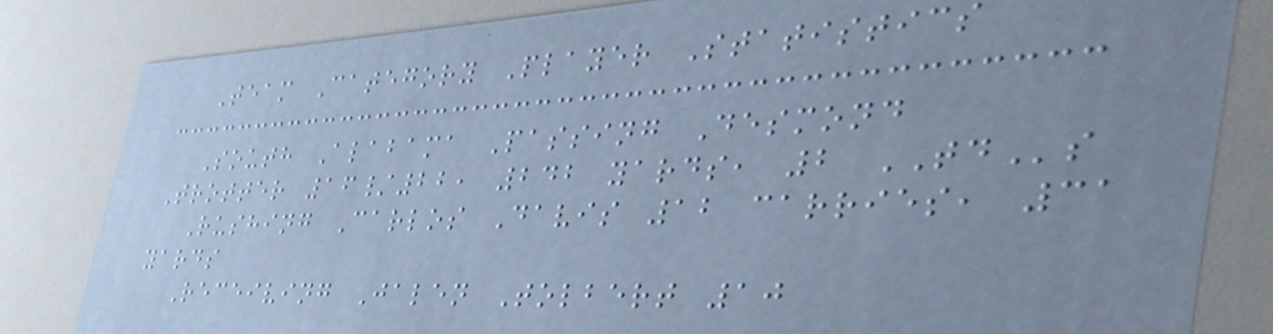Team Category Player Statistics
South Alabama Passing Desmond
Trotter 16/22, 242 yards, 2 TDs
Rushing Carlos Davis 12 carries, 31
yards
Receiving Jalen Tolbert 10
